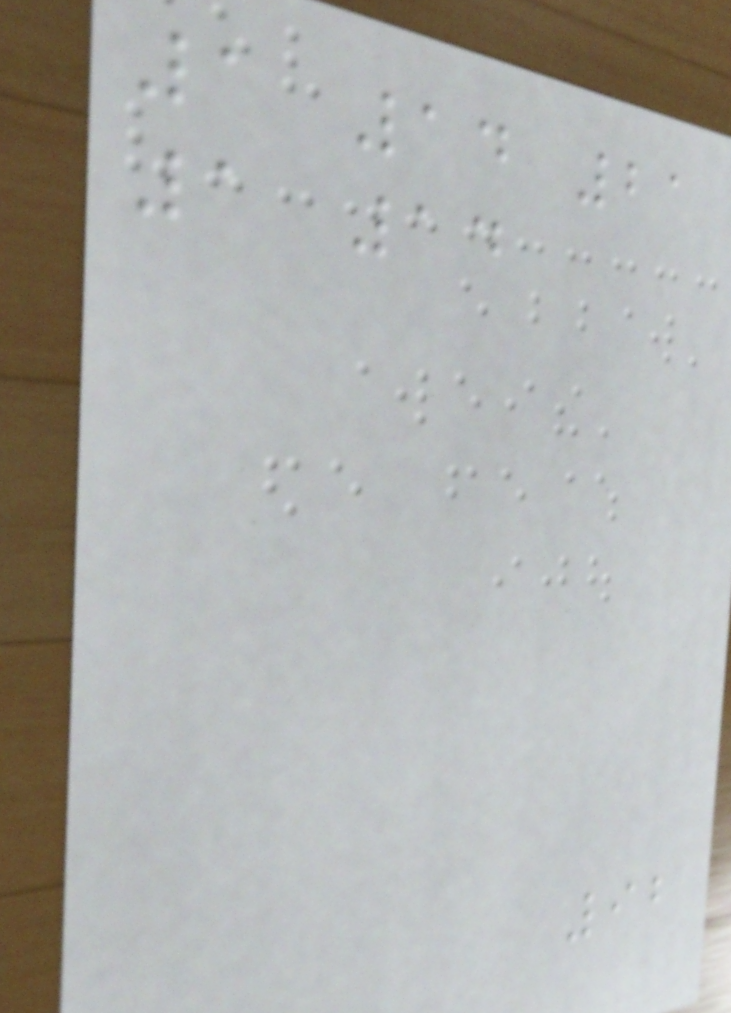1 14 21
1 14
92
